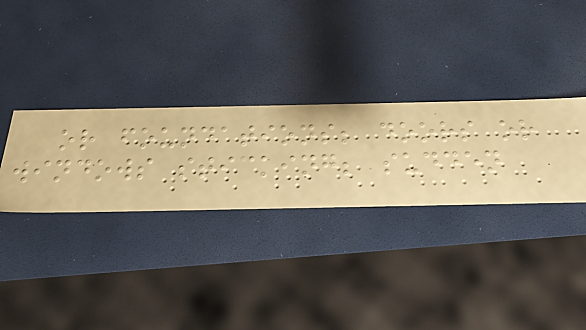or foundations; doors or
windows sticking; sudden
